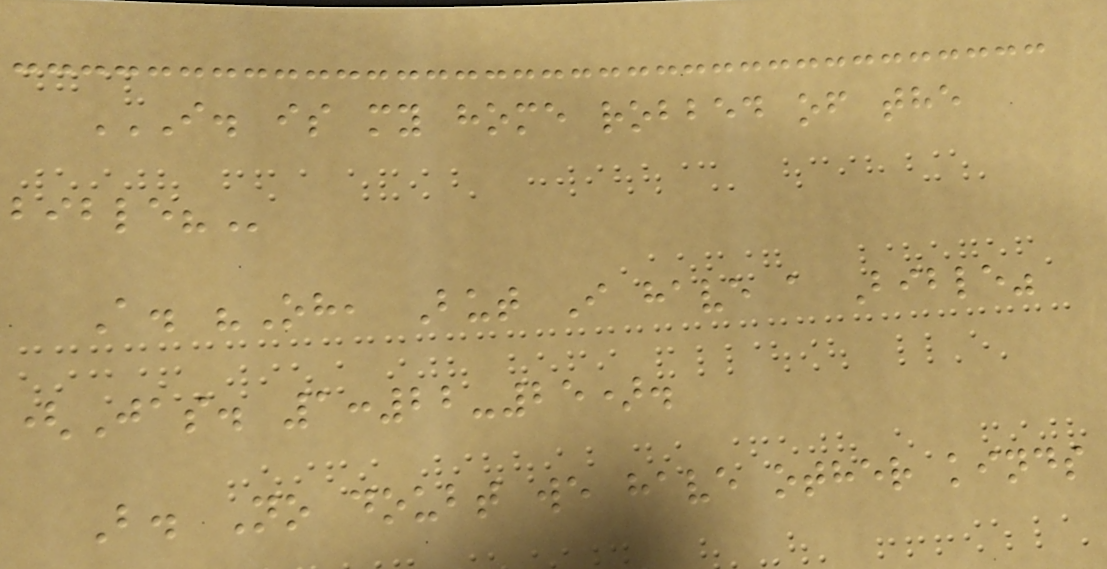I. IS MY HOME ROBBED OF THE
BIBLE?
A. "Oh, But I have a Bible"
(Jas. 1:22-25).
B. No doubt we have other kinds
